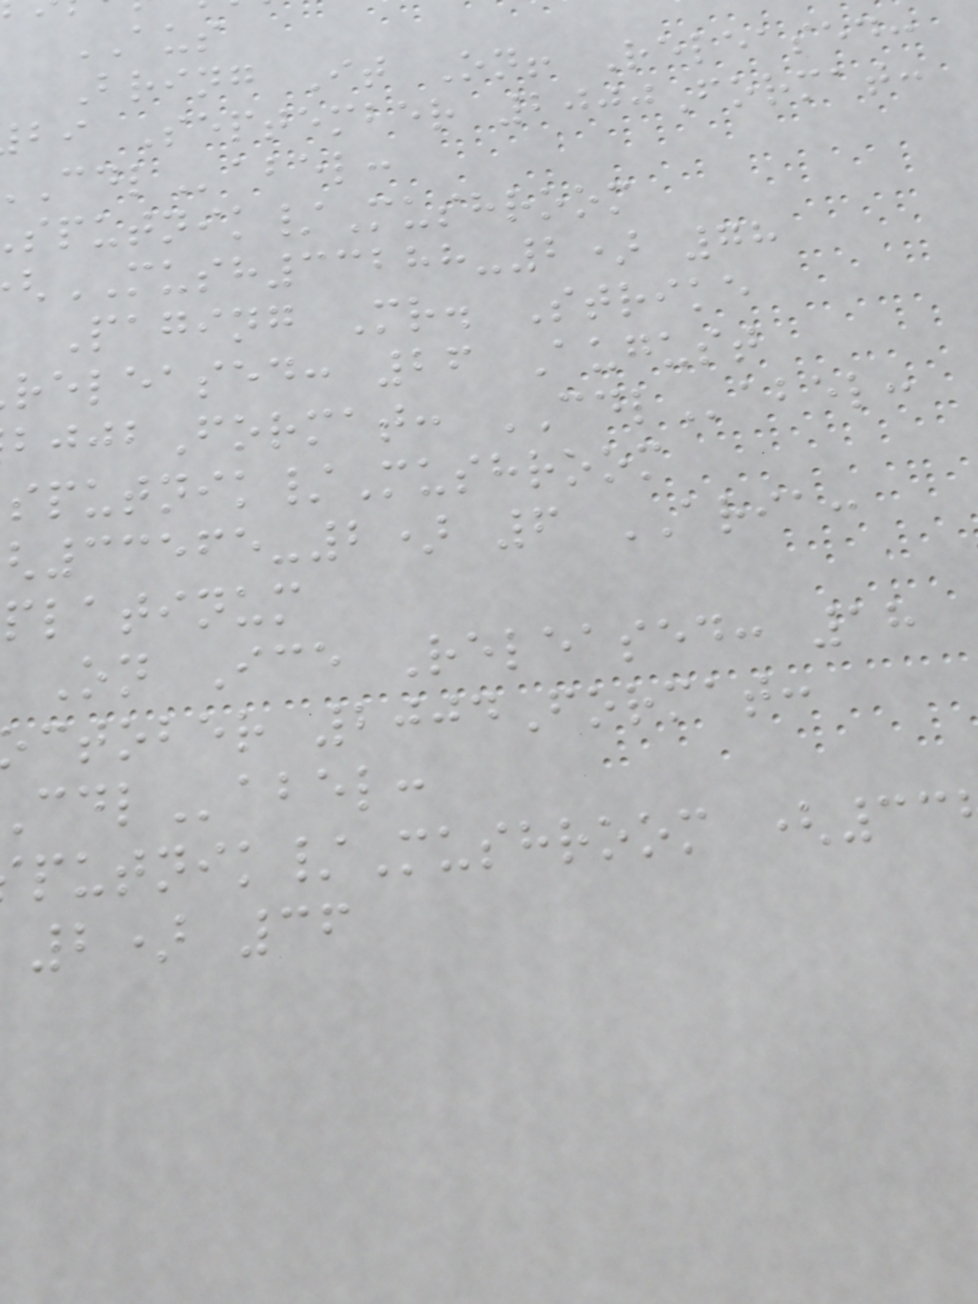AUS
Bring It On! Released:
bi September 2000Format:
abel:
putnik/Mushroom
MUSH33288-2) 78
Paging Mr. Strike
released: 26 August
Format: CDLabel:
putnik/Mushroom
33565-2) 6 ARIA:
platinum
On Ice Released: 18
ctober 2004Format:
abel:
putnik/Mushroom (33
2) 36
